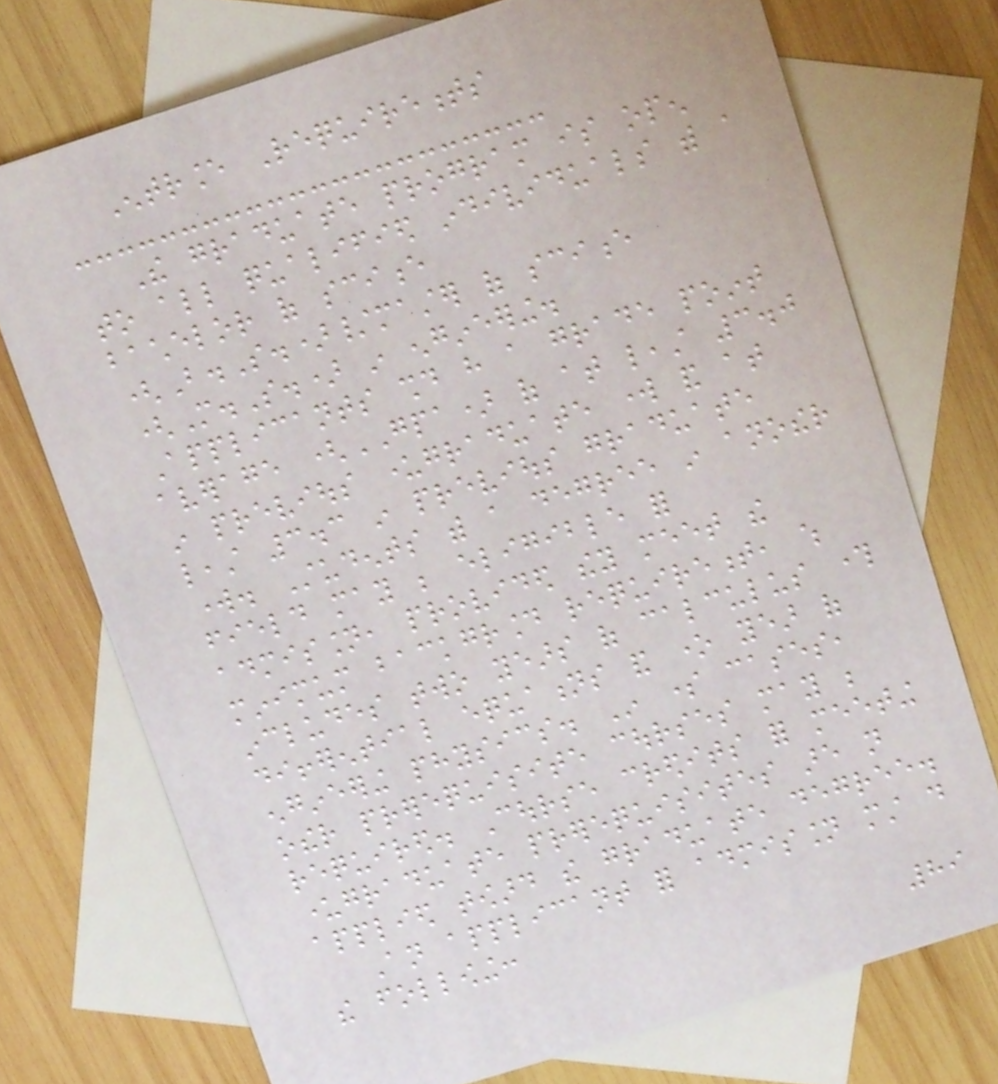Entrance Requirements
The graduate program is open
to all qualified individuals with a
bachelor of science
(B.S.)/master of science
(M.S.) in engineering.
Applicants should have a grade point
average (GPA) of at least 3.0
in previous undergraduate work and at
least 3.3 in previous graduate
work. Students with a degree in another
field may be eligible for
admission, provided they meet the
minimum background requirement, which
includes two years of calculus through
differential equations and one year of
engineering physics. In some cases,
other prerequisite courses may be
required. Course credits for meeting
undergraduate prerequisites are not
applied toward the graduate degree.
An applicant for admission must do
the following:
89
